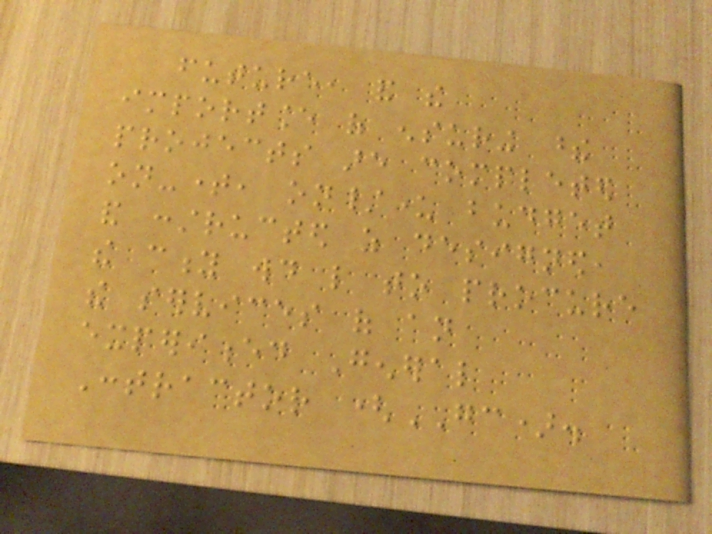future, and the
importance of ensuring these
projects are completed
on-time, on/under budget
and constructed as designed,
the city would like to procure
the services of an
experienced General
Contractor (GC).
